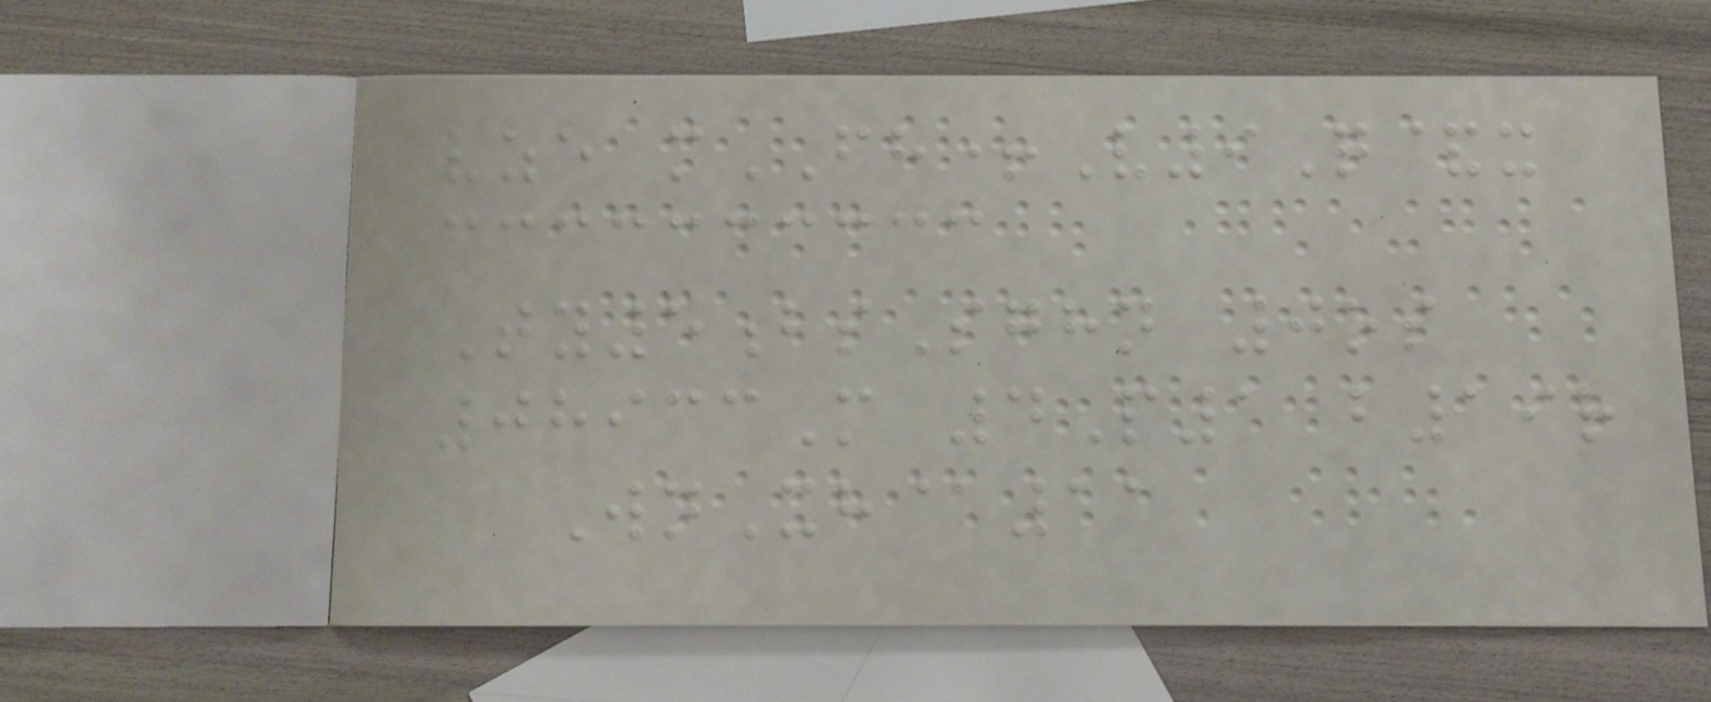vze mFH+V9Q&x
Ty5bsSghn 0os
08933M 4P1 b19r
WnXh@11
